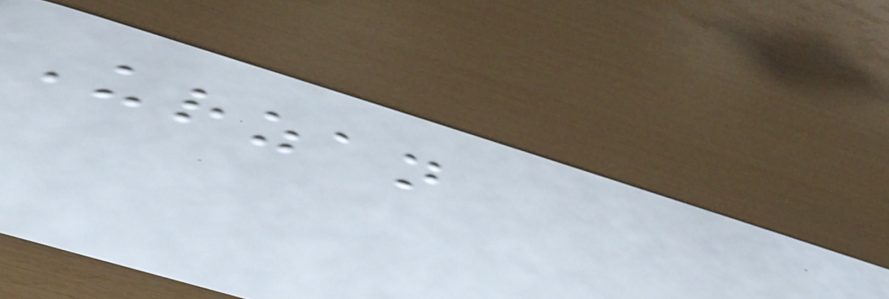Urzan
